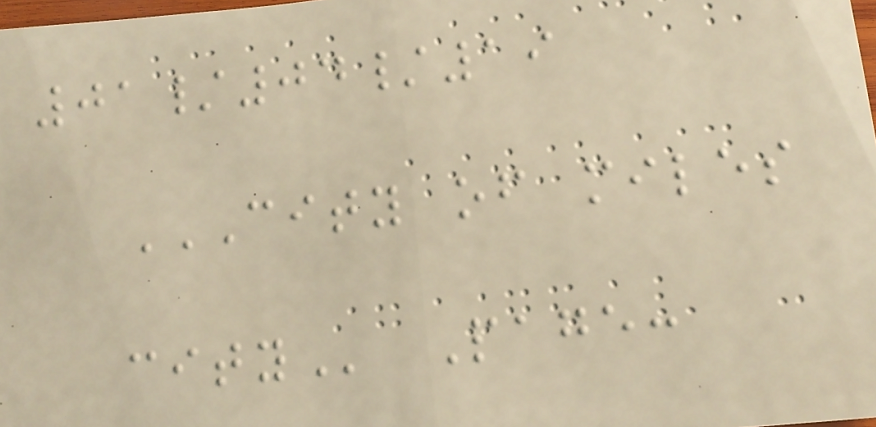01/04/19
CITY OF MILES
CITY Page:
